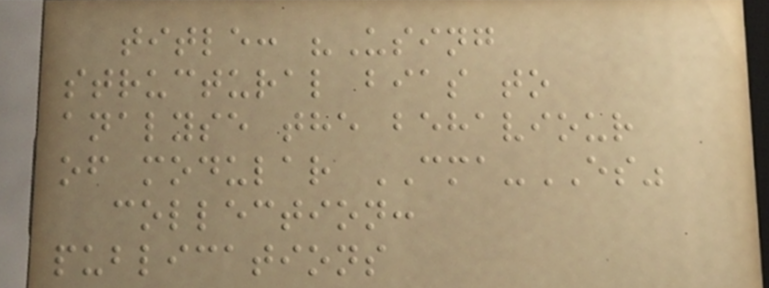title: "Using
structural bias to
analyse the behaviour
of modular CMA-ES"
collection:
publications
